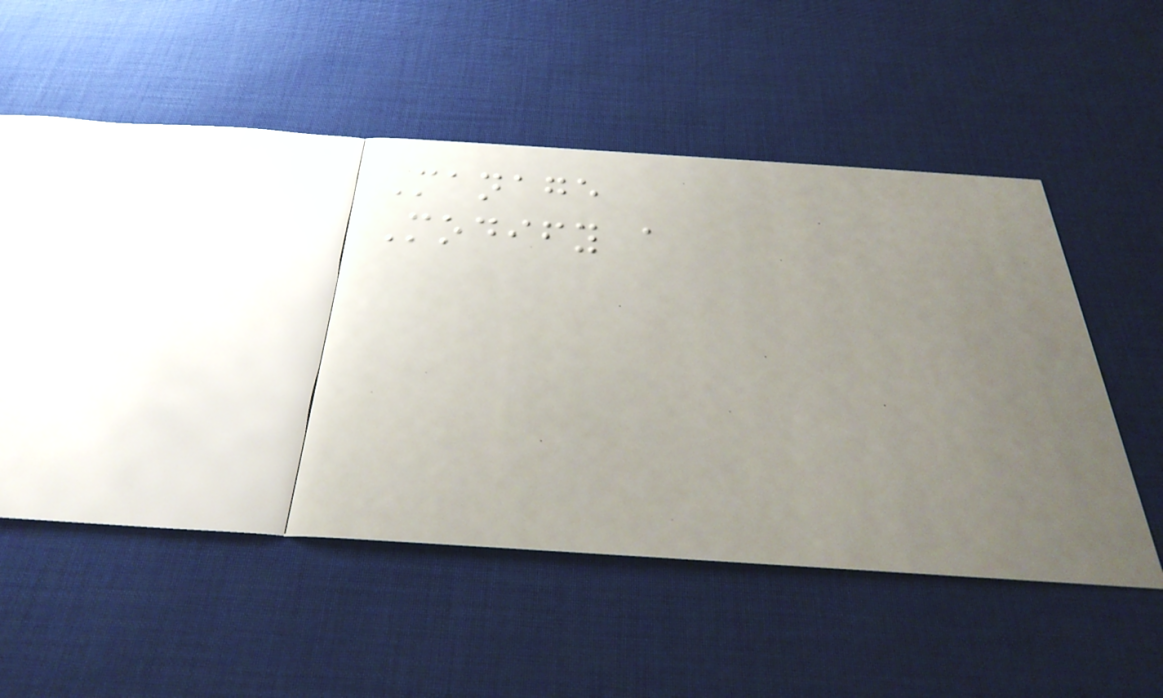Manage
Modify a
